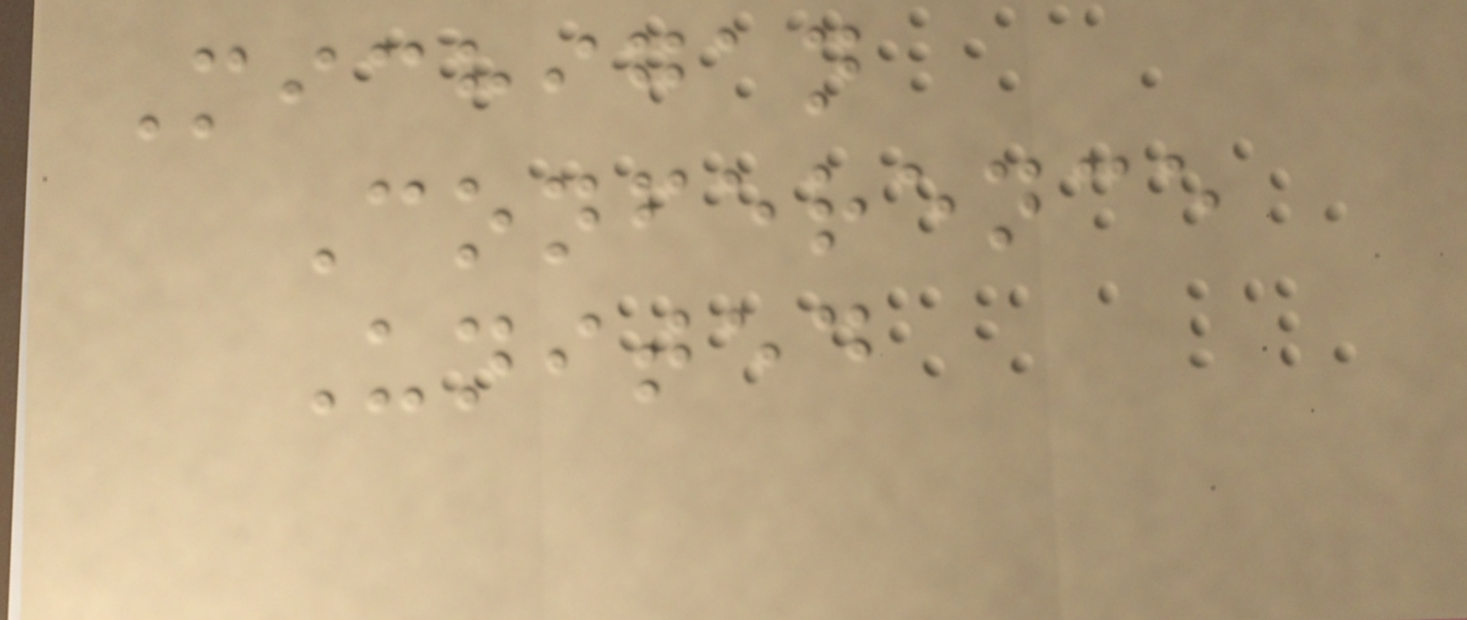Michigan
Conference
United
